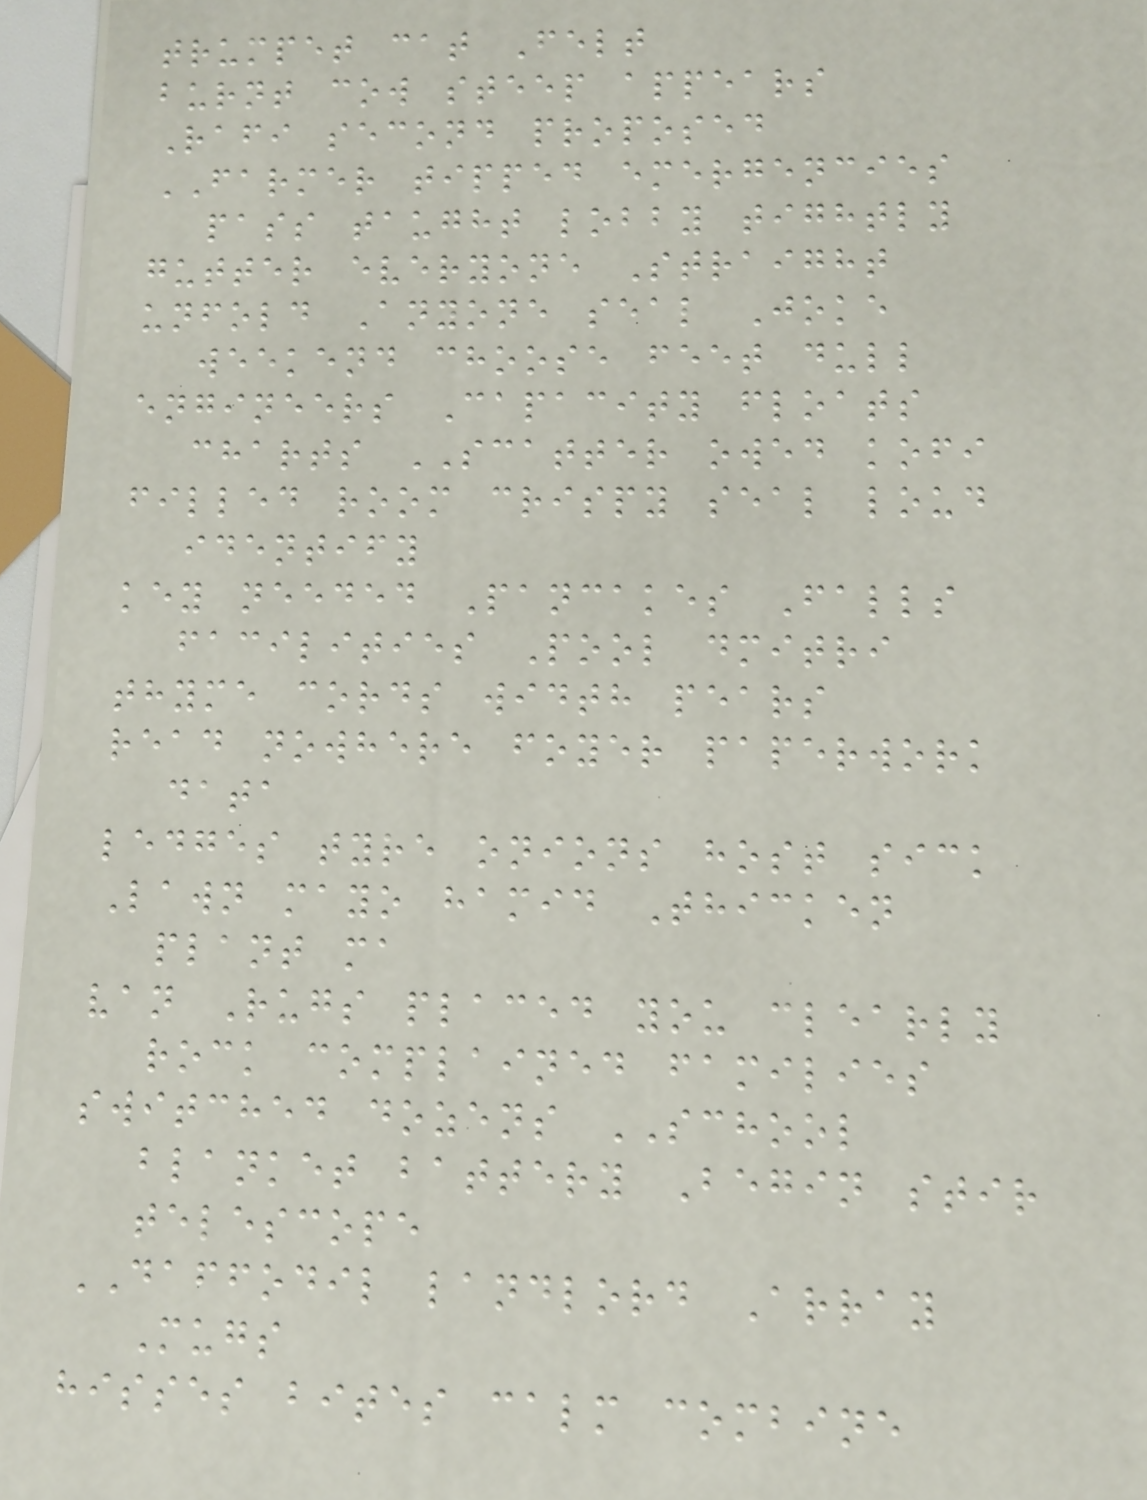trumpet cat Felt
burnt cow steep appears
Rafi second proposed
FARMER tipped emergencies
pass taught lobby tightly
gutter everyone Straight
unfold Anyone seal Joke
weekend choose feet dull
engineers Capacity floats
charts SCATTER owed kofi
filled room crispy seal loud
identify
key needed Pancakes Falls
facilities Pool dmitri
thyme cords width pears
read nowhere foyer paperwork
data
ledges tyre onions host sick
Lawn mayo hamid Thicken
plant ma
van Rugs placed you clearly
rock complained families
switched dozens SCHOOL
blanket battery Begin stir
telescope
DAFFODIL landlord Array
Mugs
hisses bites calm combine
